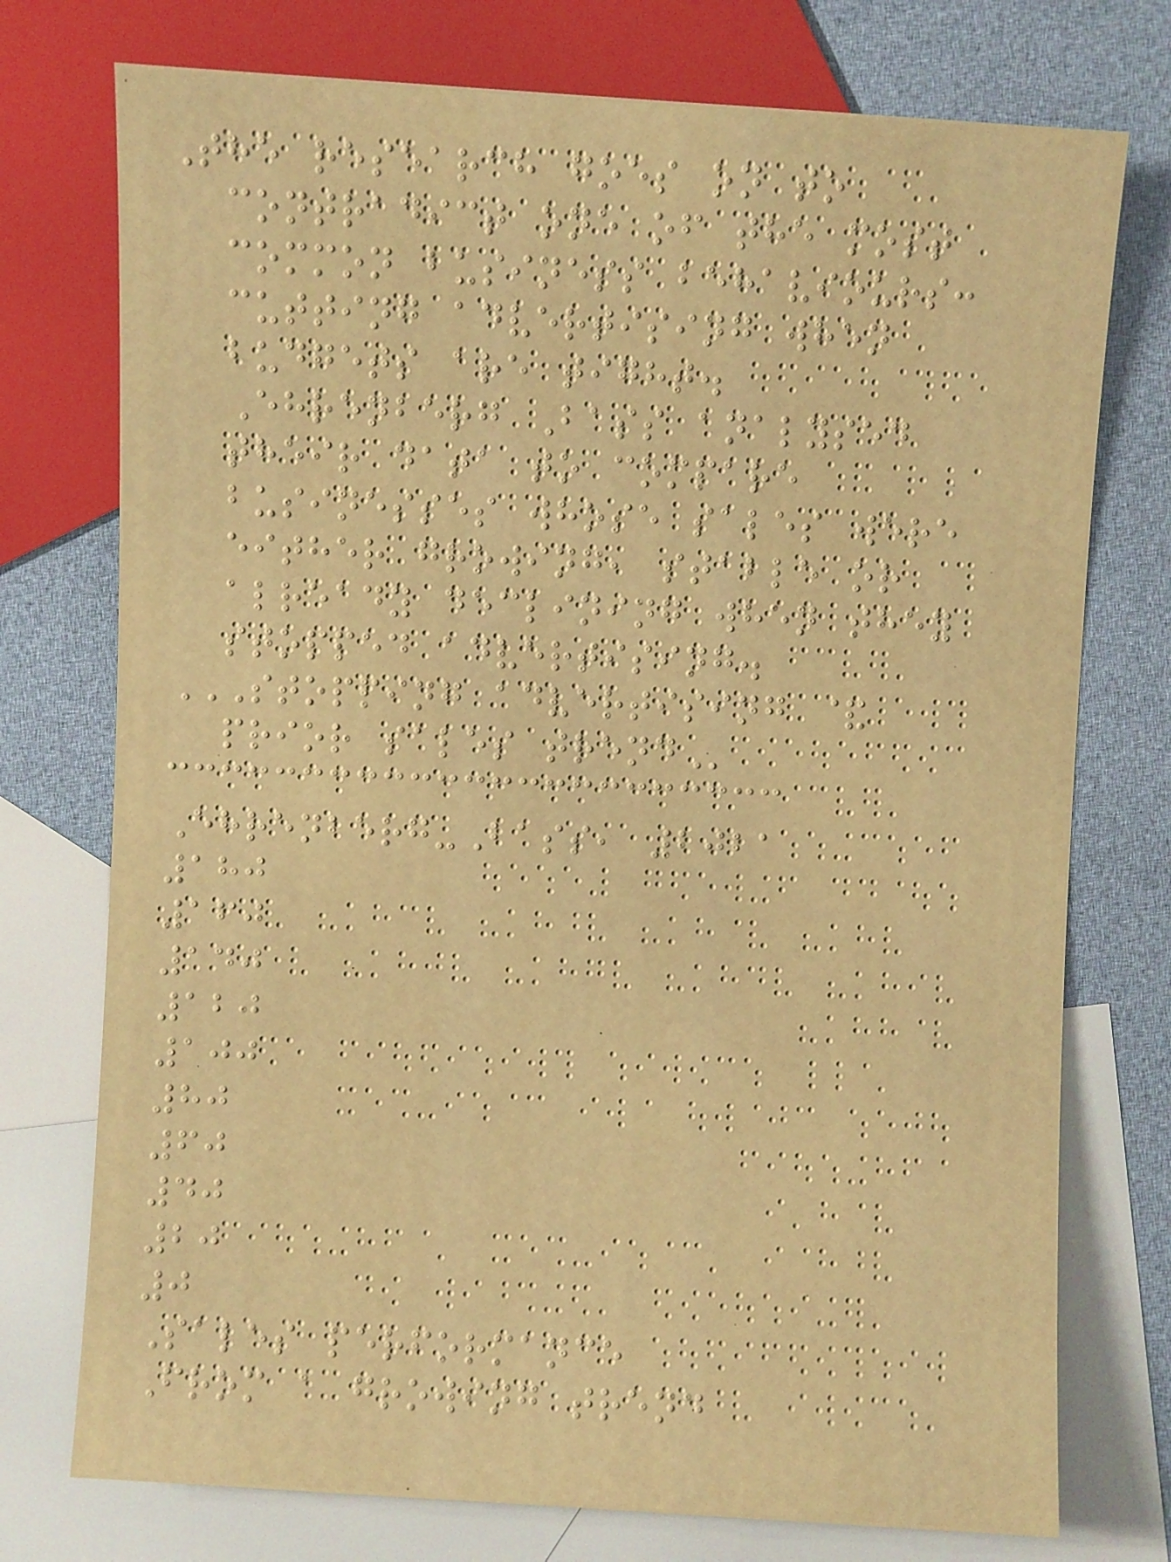The research goes on to
contradict one of the most
common business behaviours:
cutting advertising when
budgets are tight.
Ehrenberg Bass analysed
their data to compare
businesses whose sales were
either growing, stable or
already declining when they
stopped advertising.
STOPPING ADVERTISING &
PRIOR SALES TREND
Ehrenberg-Bass, 2021
180
160
140
120
100
80
60
40
20
0
Sales performance
From a growing trend
